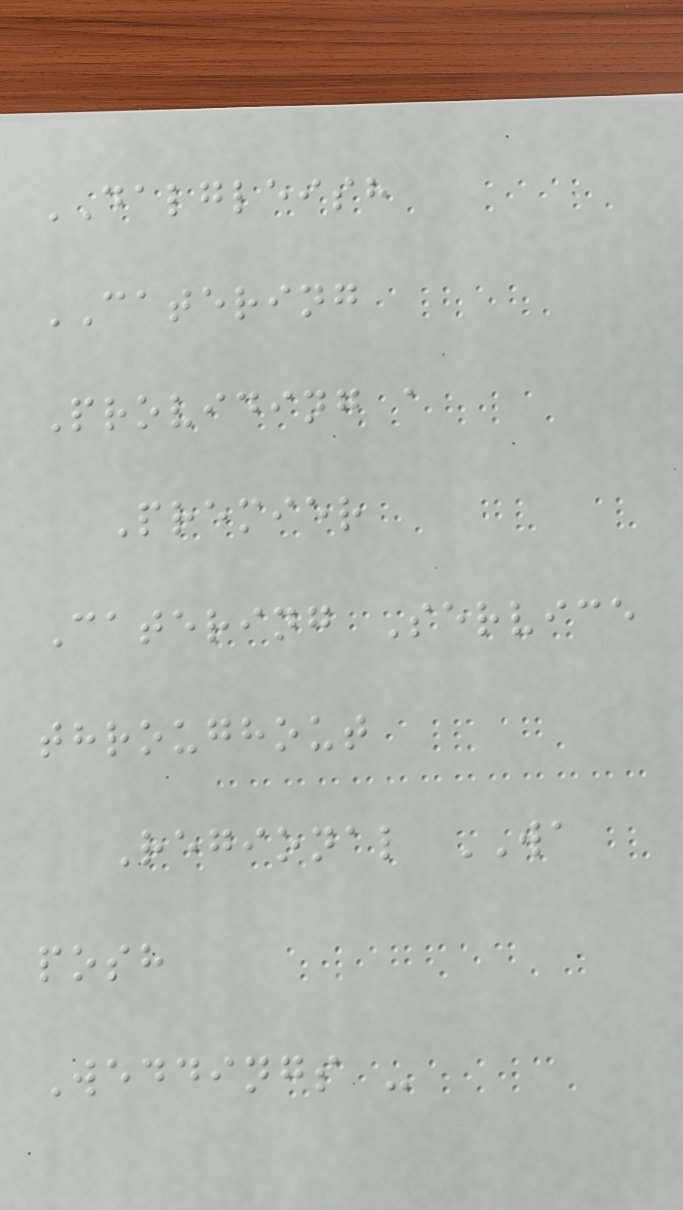DALGLEISH
CATERING
Providing a
Premier
Catering Service
throughout
Regional WA
posh
Weddings -
